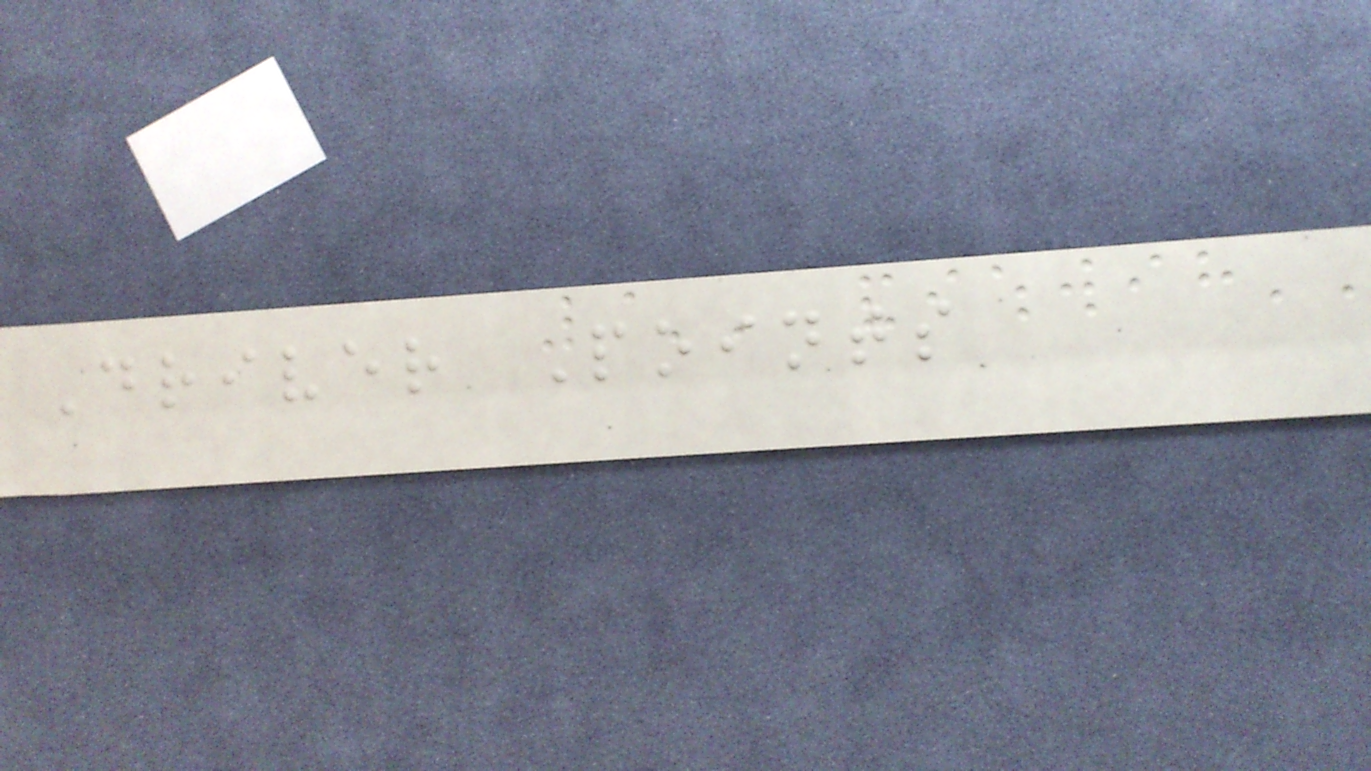Driver Points
